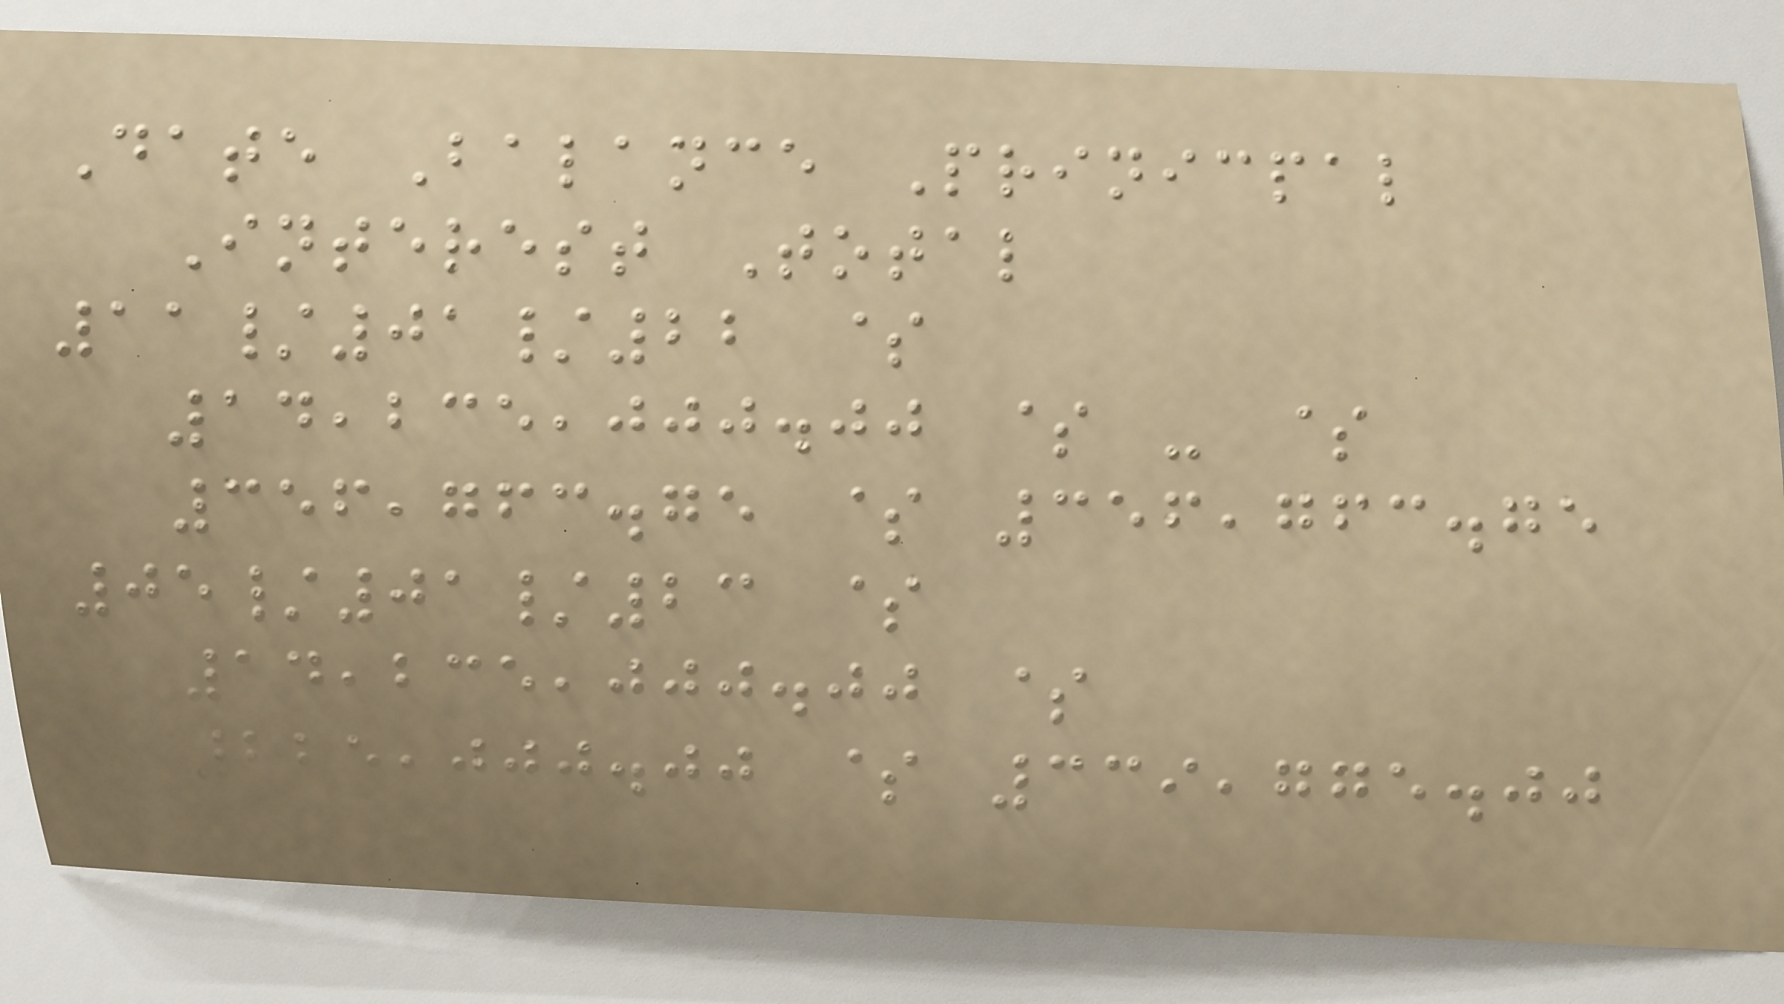Date Balance Prinicpal
Interest Total
11/01/22 $
14,235,000.00 $ - $
356,763.75 $ 356,763.75
05/01/23 $
14,235,000.00 $
225,000.00 $ 339,775.00
